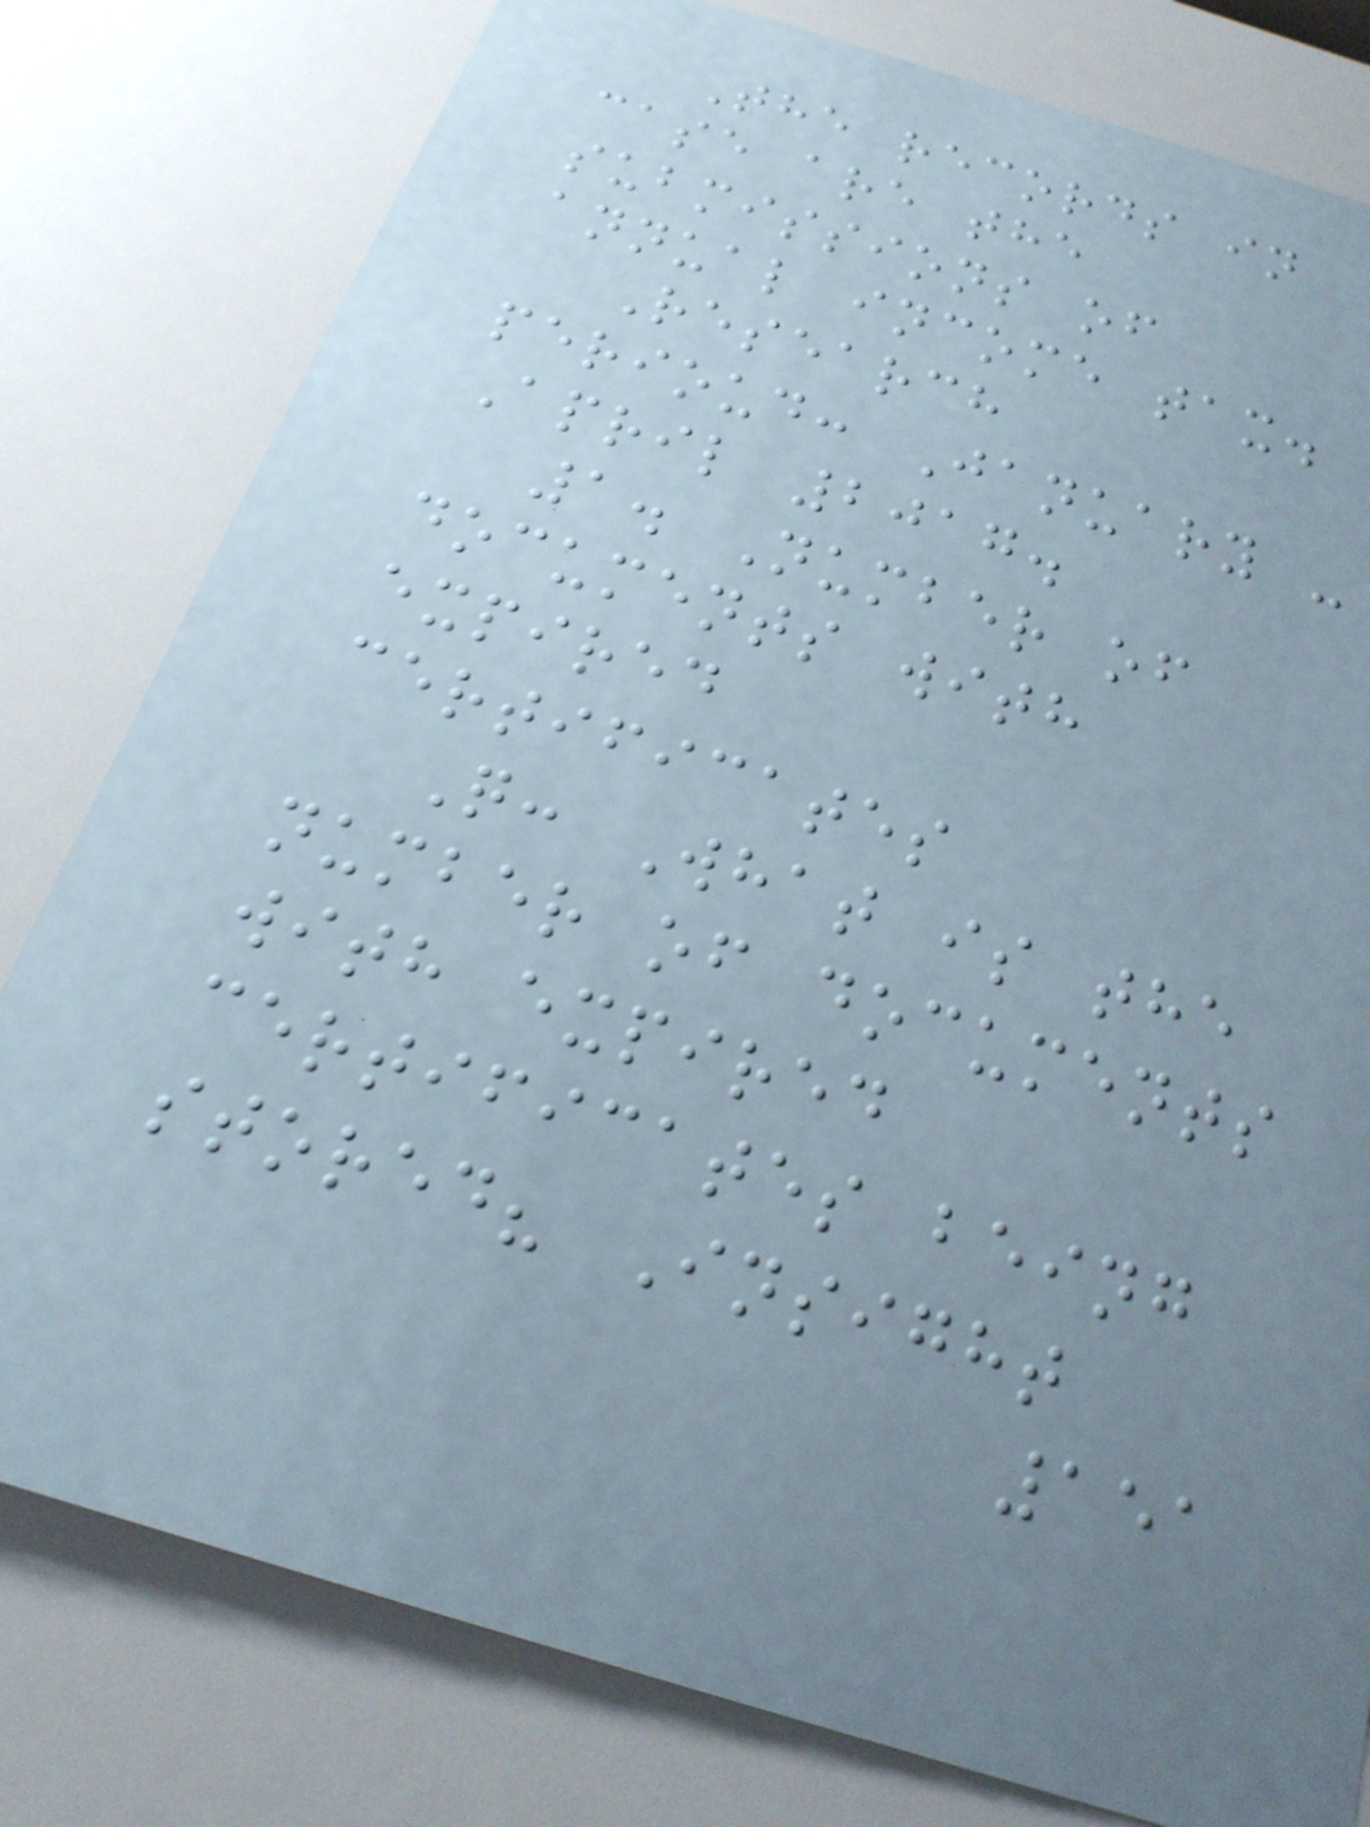The records in
case are the
submissions of
annual income tax.
Research
perioud: January -
April 2017.
1. Number of
documents with
expired
certificates
Q: What is the
number of documents
with expired
certificates being
stored? Insight
151
